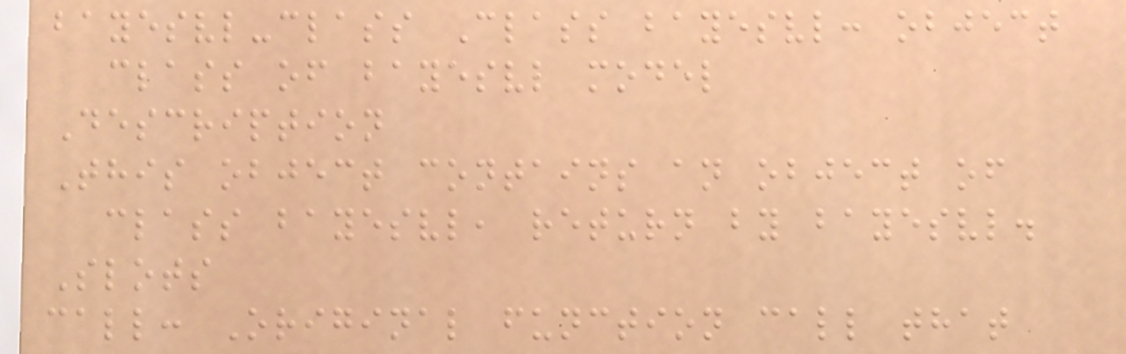bayesvl-class Class bayesvl: object
class of bayesvl model
Description
This object contains an object of
class bayesvl, return by bayesvl.
Slots
call: Original function call that
